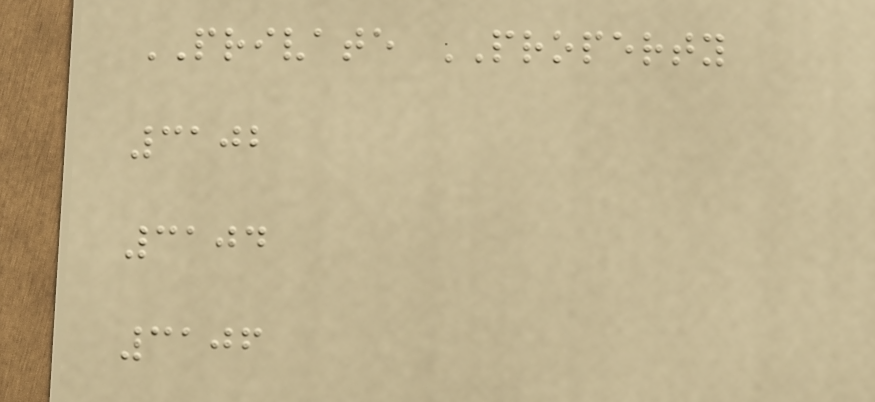PRIVATE PROPERTY
3102
3104
3106
